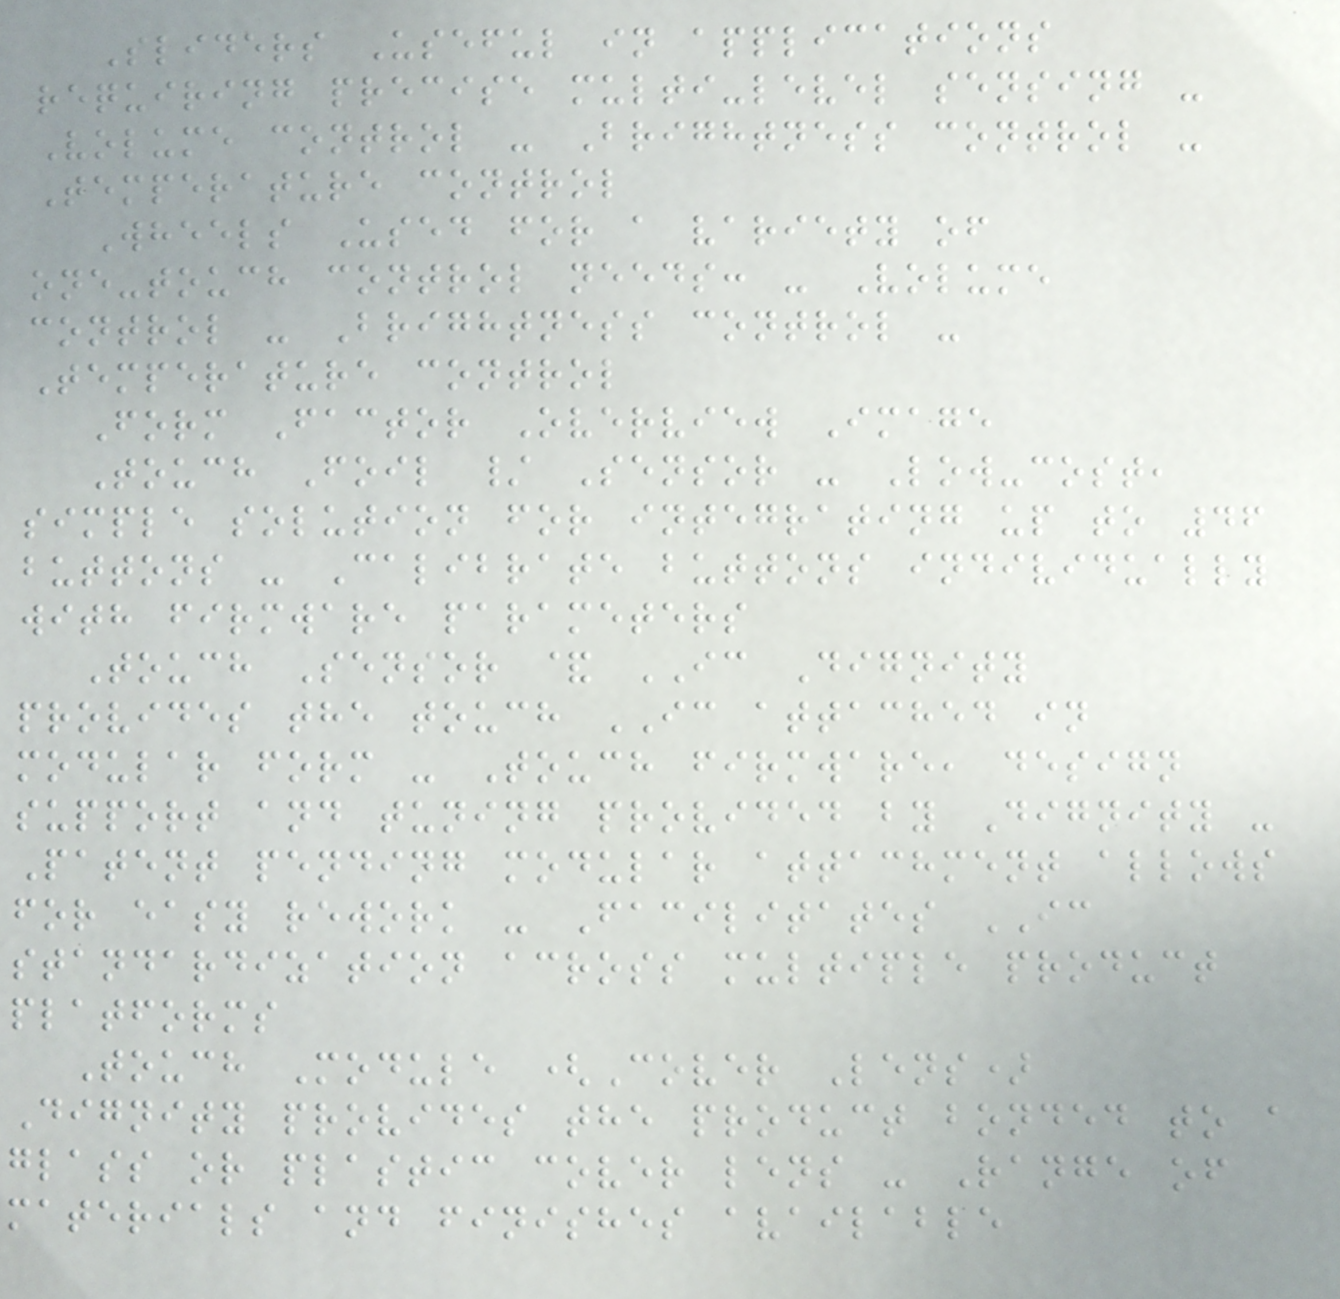Sliders Useful in applications
requiring precise multi-level sensing -
Volume control - Brightness control -
Temperature control
Wheels Used for a variety of
one-touch control needs: - Volume
control - Brightness control -
Temperature control
Form Factor Overview Image
Touch Foil / Sensor - Low-cost,
simple solution for integrating up to 46
buttons - Calibrate buttons individually
with firmware parameters
Touch Sensor & IC Dignity
provides the touch IC attached in
modular form - Touch firmware, design
support and tuning provided by Dignity -
Patent pending modular attachment allows
for easy rework - Facilitates IC
standardization across multiple product
platforms
Touch Module (Cover Lens)
Dignity provides the product bonded to a
glass or plastic cover lens - Range of
materials and finishes available
